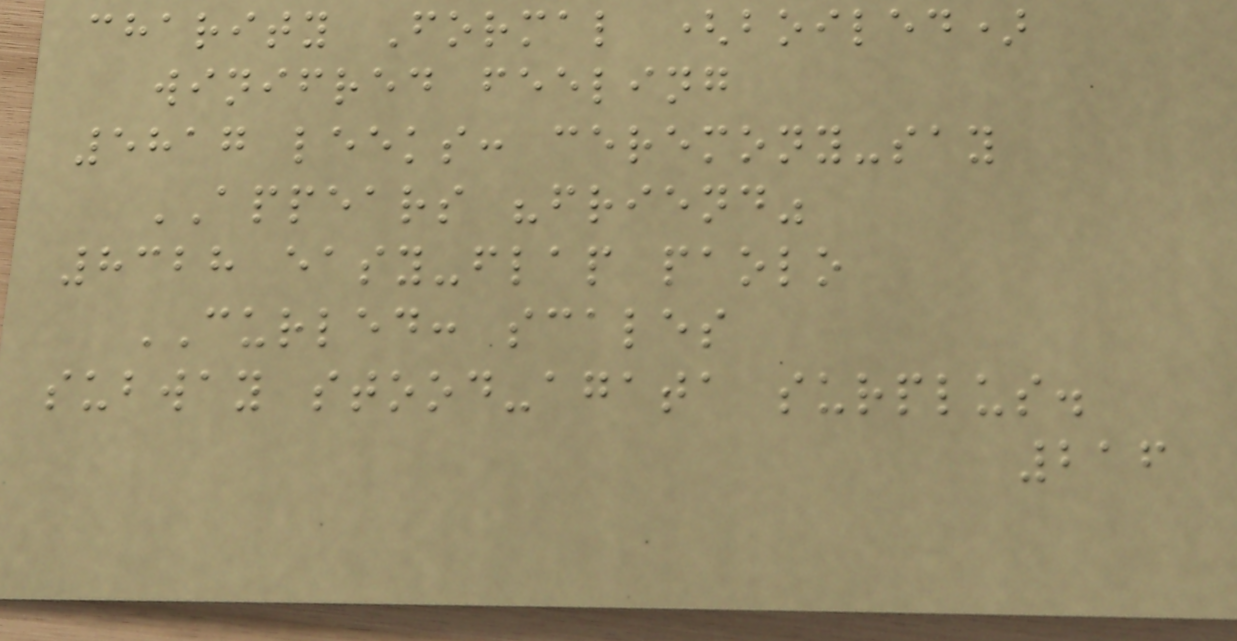charity Formal (boiled)
winifred feeling
5817 leeks: ceremony-say
APPEARS "friend"
8328 easy-flap paolo
CURLED: scales
subway stood-agata surplus.
216
